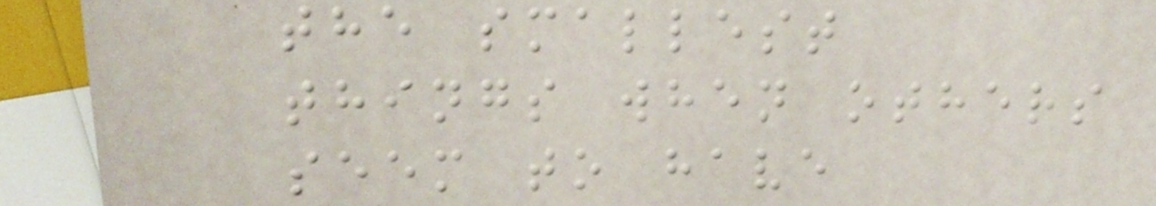the smallest
things when others
seem to have
